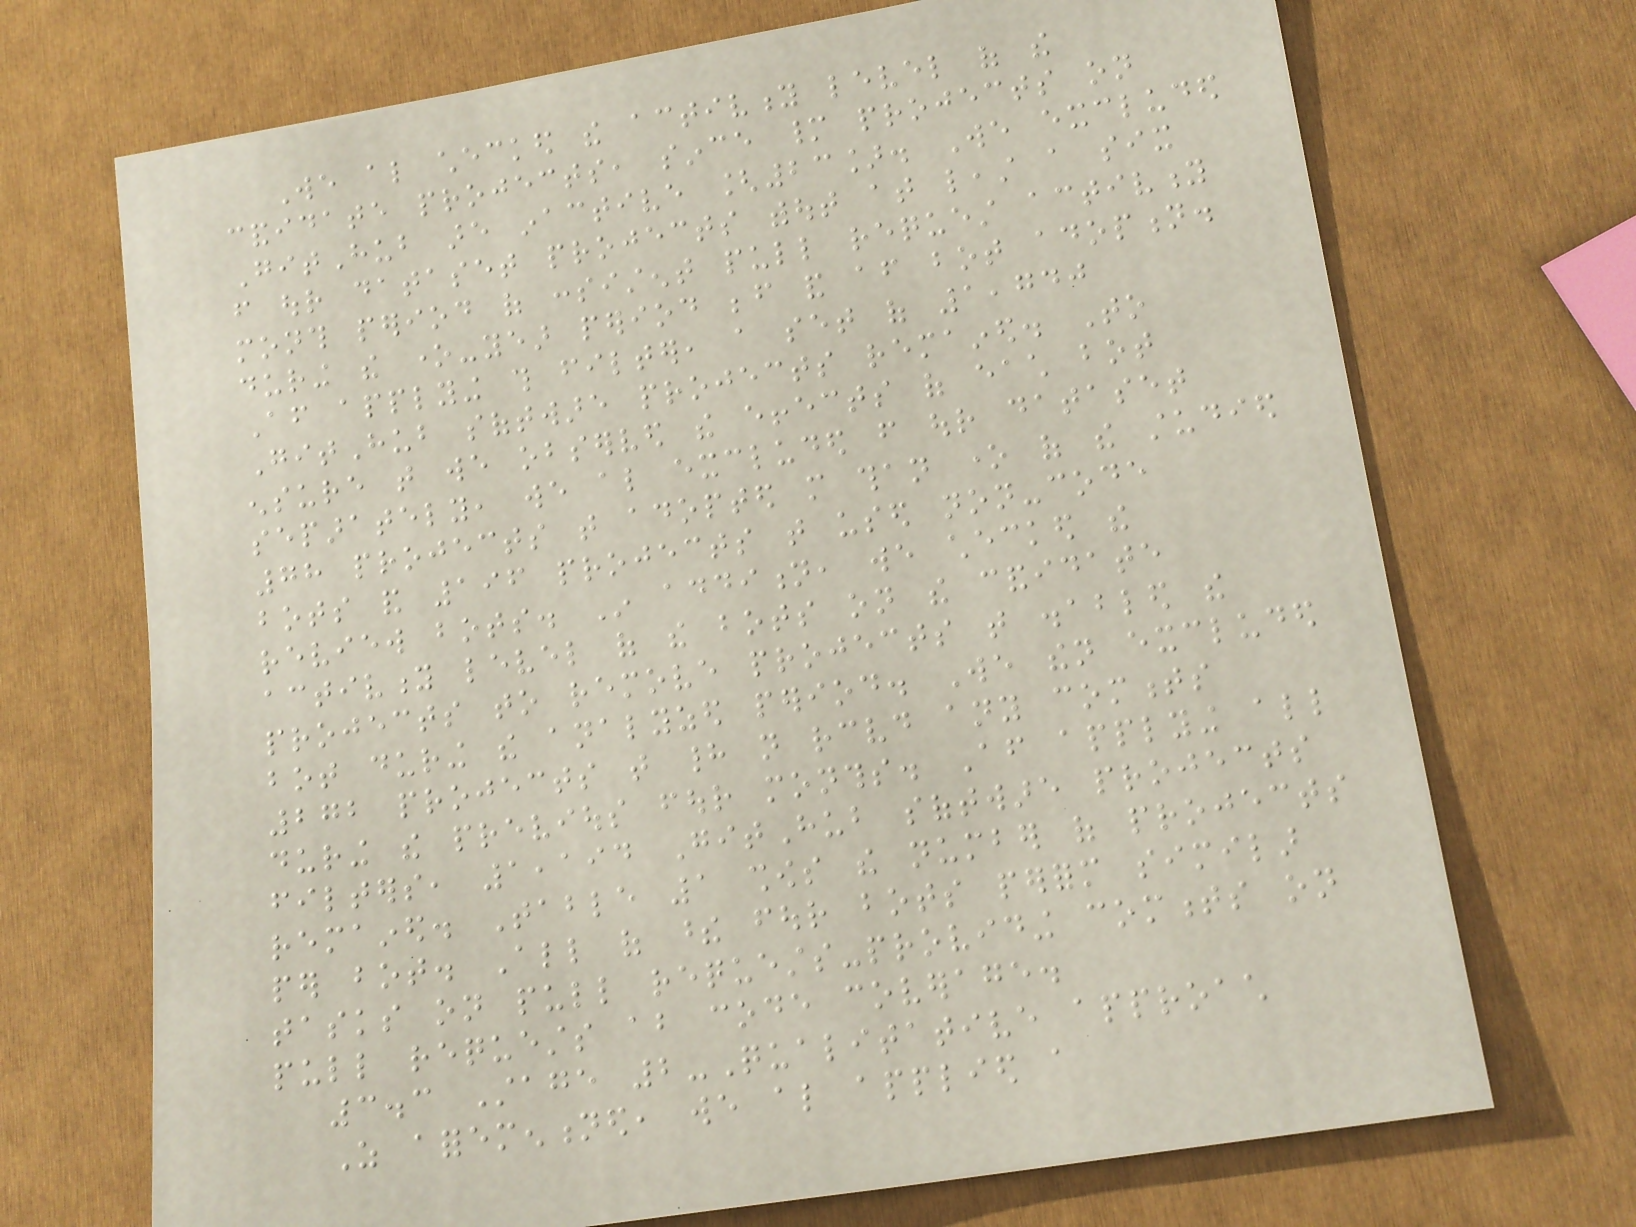We also checked the activity level of the
candidate projects, since many projects on
GitHub are inactive [23]. We excluded
from our dataset projects without at least a six
month period of consistent pull request activity
during the one-year period before and after bot adoption.
After applying this filter, a set of 1,740
GitHub software projects remained. To
ensure that we observed the effects of each bot
separately, we also excluded from our dataset
78 projects that adopted more than one of the studied
bots and 196 projects that used non-code
review bots. In addition, we checked the
activity level of the bots on the candidate
projects to remove projects that disabled the
bot during the analyzed period. We then excluded
272 projects that had not received any comments
during the previous four months. After applying all
filters, 1,194 GitHub software projects
remained. Table 1 shows the number of projects
per bot. All of these four bots perform similar
tasks on pull requests-providing comments on
pull requests about code coverage.
3.3 Stage 2-Qualitative approach
As aforementioned, we also applied a
